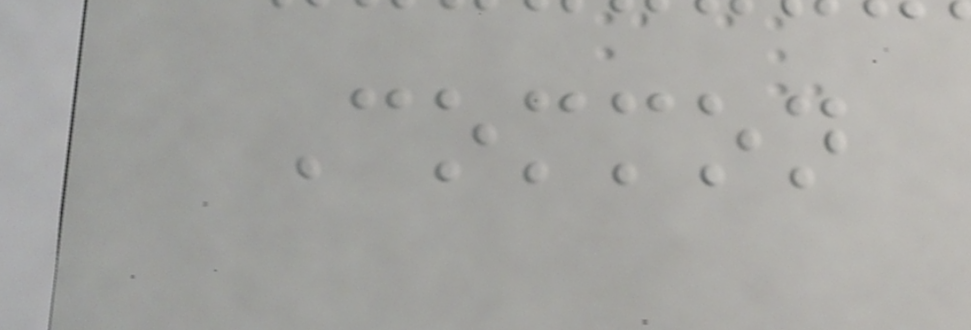Common
